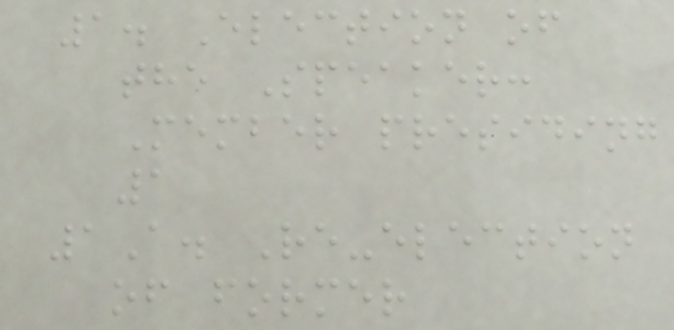1. Election of
the Speaker:
Member presiding
1
1A. Re-election
of former
